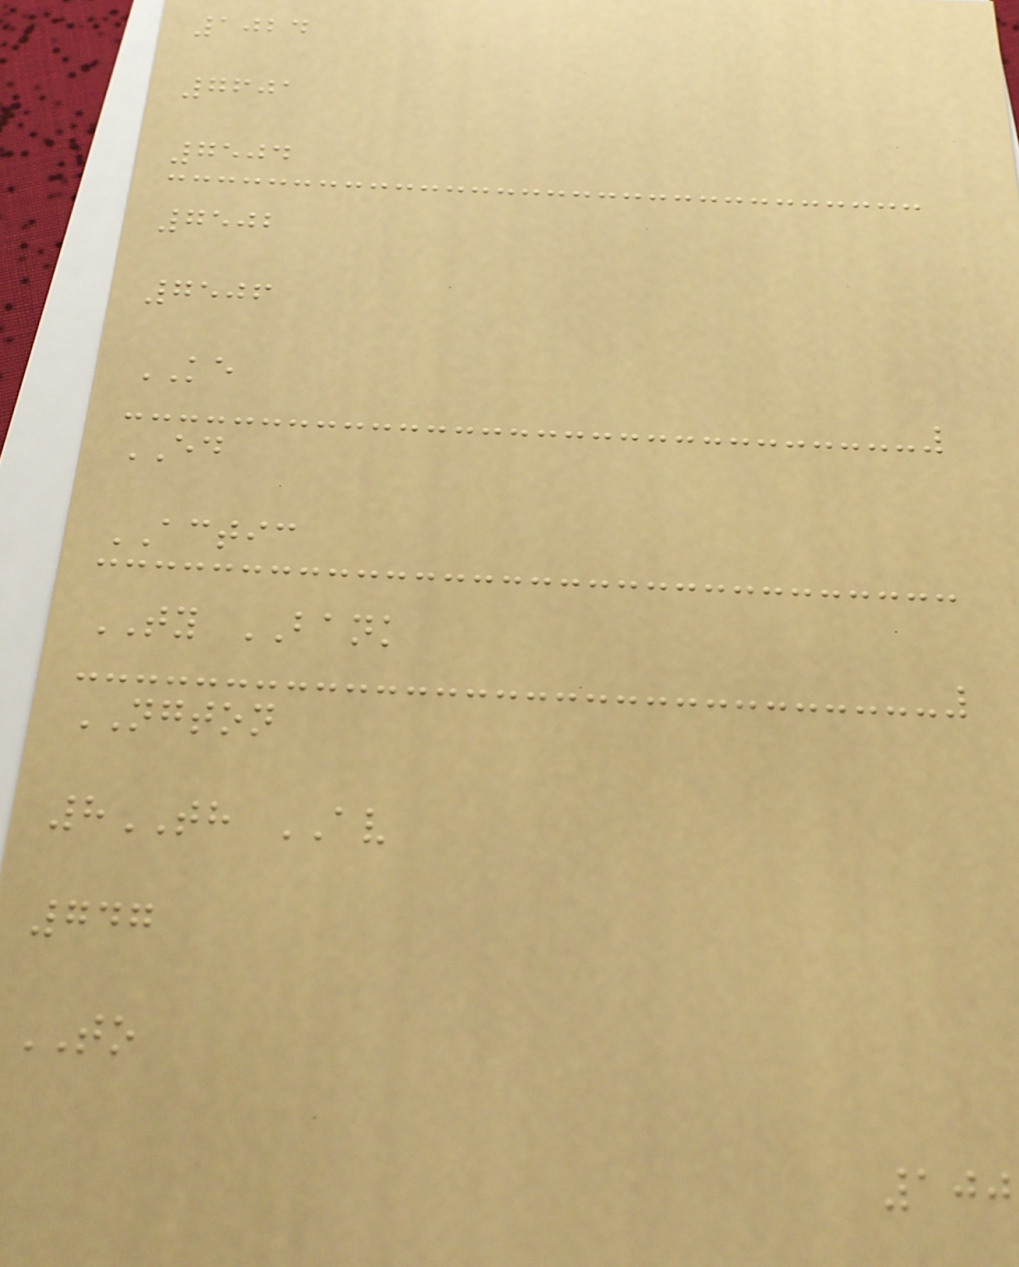1024
7601
7504
7502
7506
KE
ED
ACTIC
TY BANK
NGTON
8TH AV
747
TO
100
